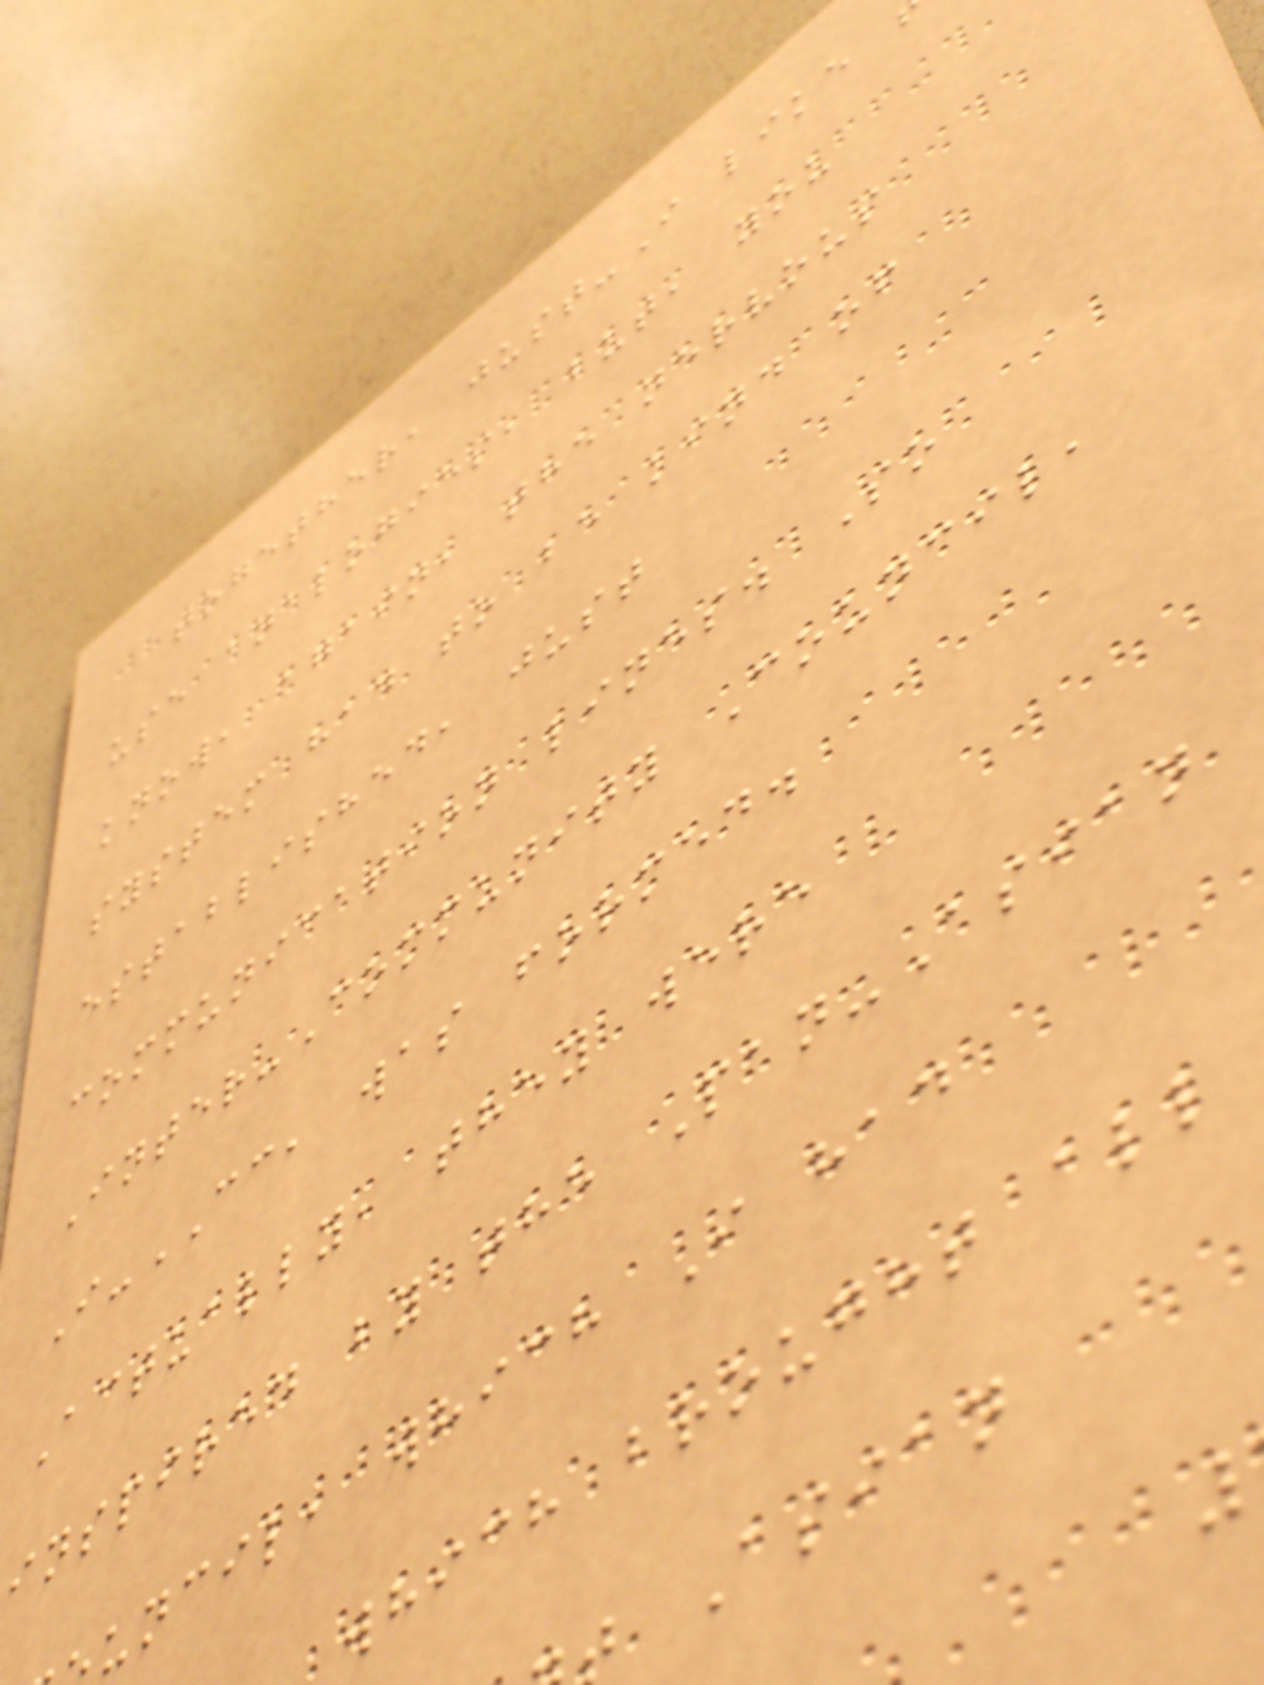together, just-I like
use analogies, but, you
know, again, the nervous
system had to be kind of
established, just
communication lines. So
Inter-Community Council,
I-CC, was formed.
Actually, they were
inspired by the Pan-Asian
uncil, which I had
which brought all
Asian
